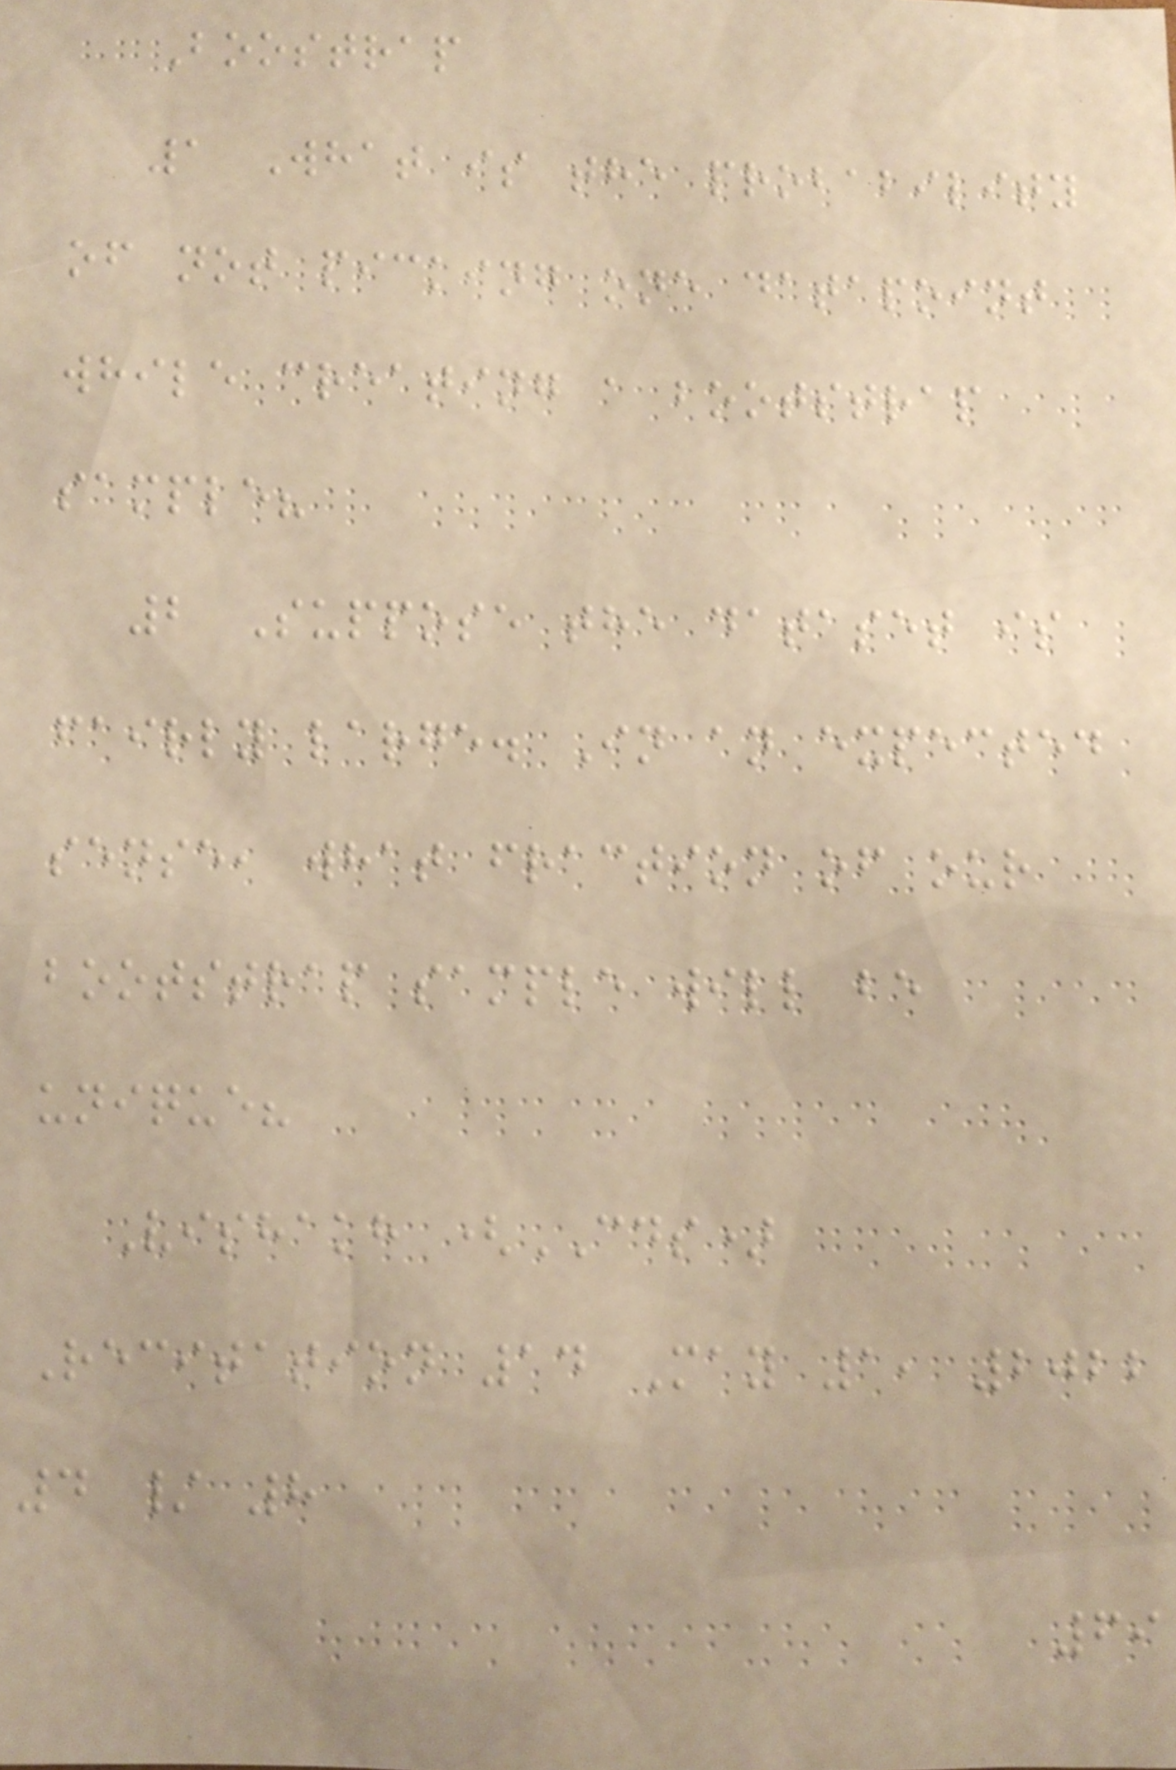Boostrap
1 What is the probability
of not picking one datapoint
while creating a bootstrap
sample?
2 Suppose the dataset is
fairly large. In an expected
sense, what fraction of our
bootstrap sample will be
unique?
Vishakh (CDS)
Recitation 14 May 1, 2022
4 / 8
69
